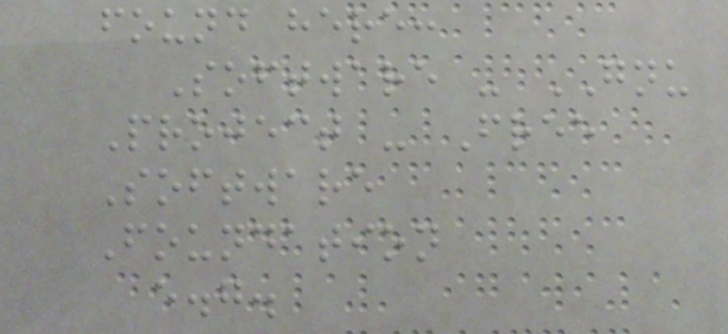found here:
Software - GNU
Project - Free
Software
Foundation
e.g.
